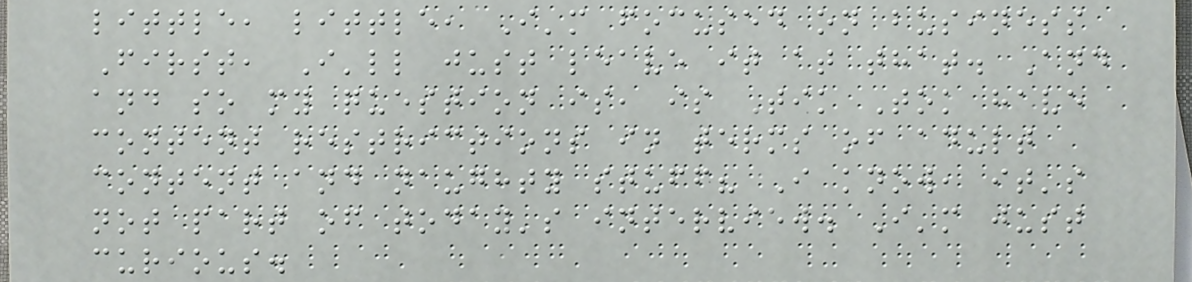little, little, I'm focused on business
First, I'll just leave it at that. And
and so my question is, is Tik Tok have
content restrictions in terms of adult
content and naughty stuff? I know, it's
not part of today's interview. I'm just
curious.
